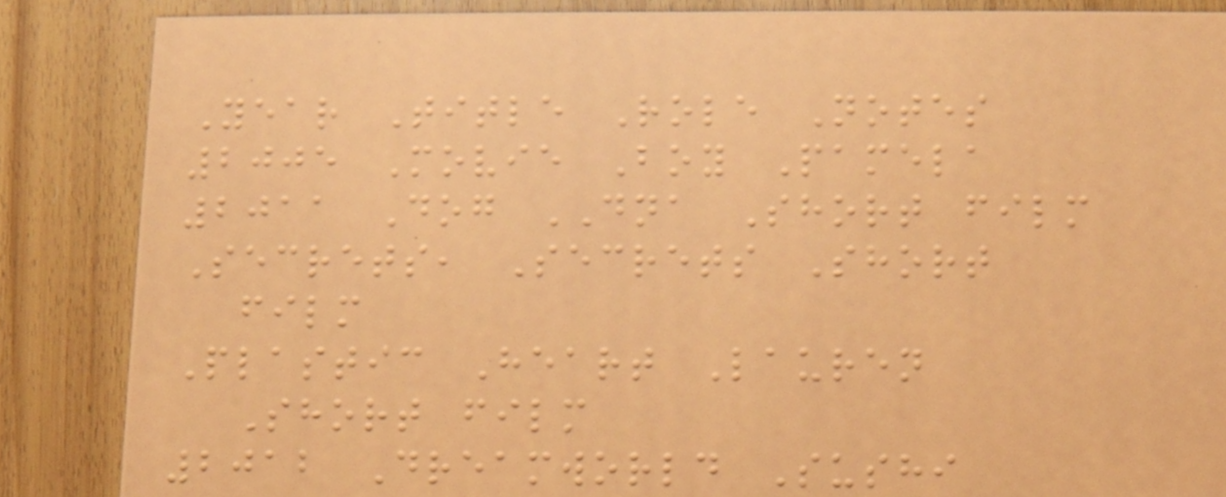Year Title Role Notes
2005 Movie Boy Pamela
2011 Dog DNA Short film
Secrets, Secrets Short
film
Plastic Heart Lauren
Short film
2012 Dreamworld Sushi
